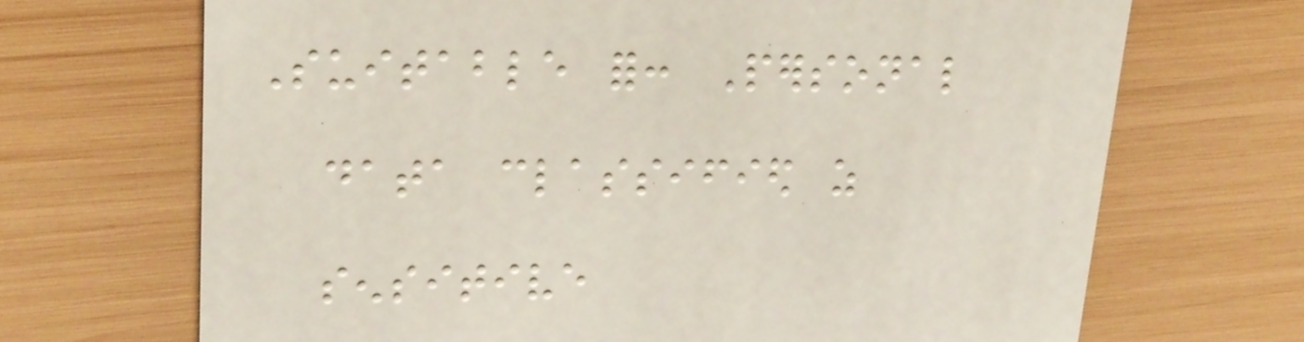Suitable for: Personal
data classified as
sensitive
